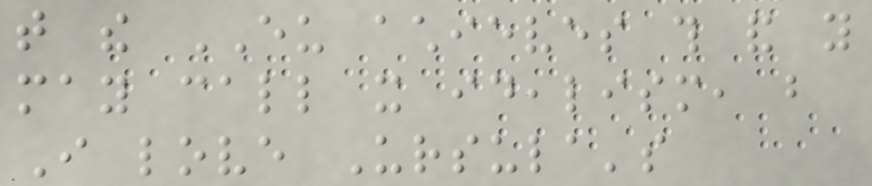that the EU achieves this and you
may call it idealism, but
I love Ursula's
